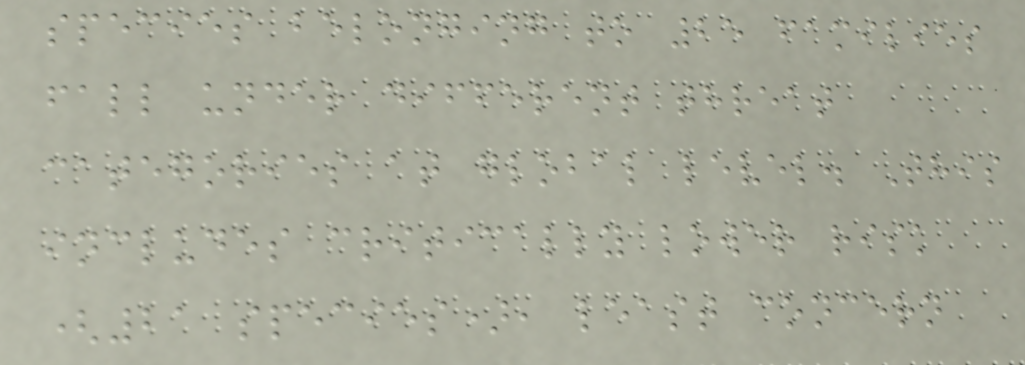species belonging to 25 families
fall under different threat
categories at global level. This
includes critically lower risk
(21 species), least concern
